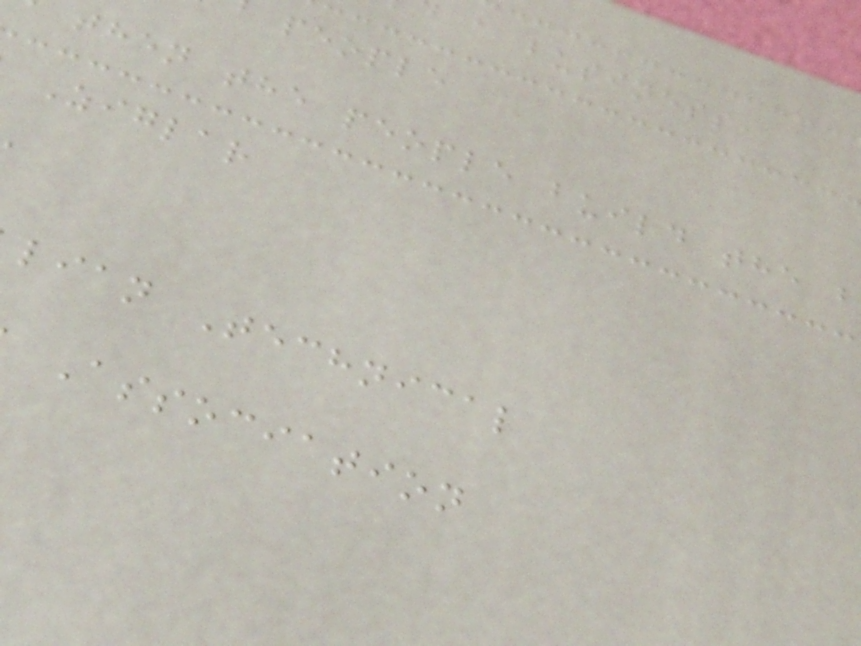a business,
people
then the people build the b
Ziglar
lian Technical
Association
